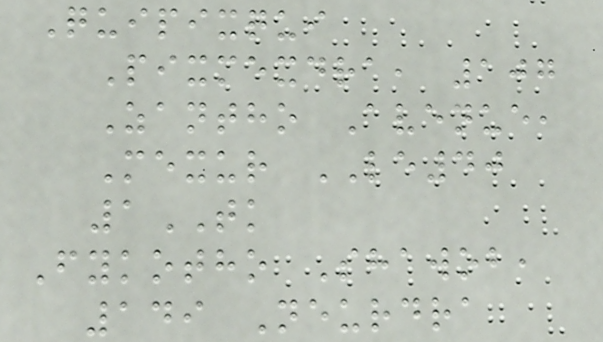Quipixqui
Pixmexdra, 107
Zantho Avenue,
Mexur LE40
1TK
Fykotho Shawob,
149 Neurdra
